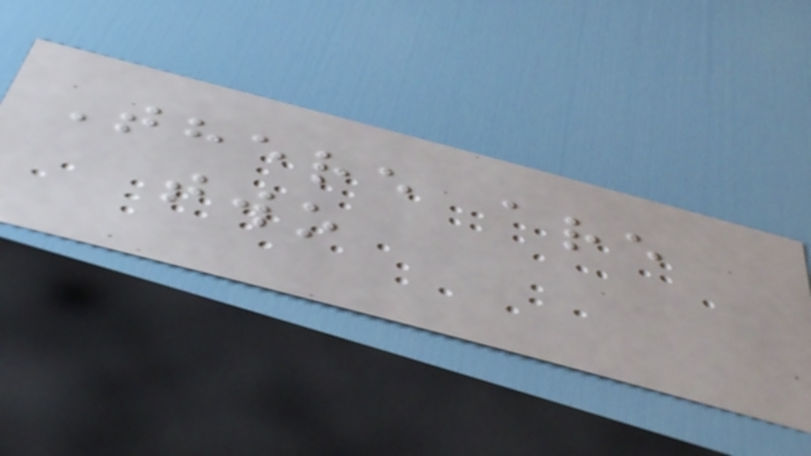There are
two
